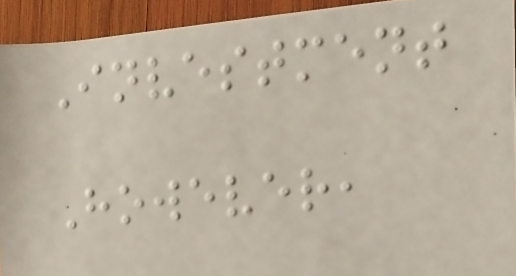Investment
However,
